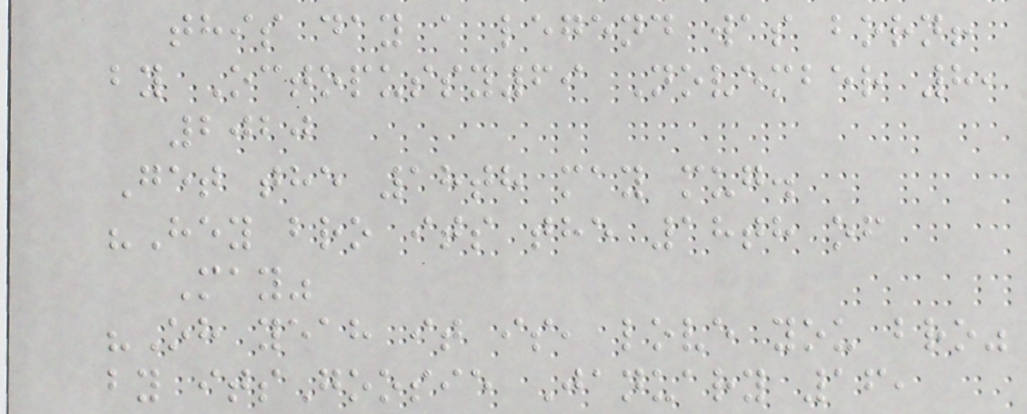this day a legend was born!
by Octopussy69 November 8,
2020
Get the 18th may mug.
"Hey bro its the 18th of
May"
"Oh yeah it is, love you bro"
by itsGoosie January 16,
